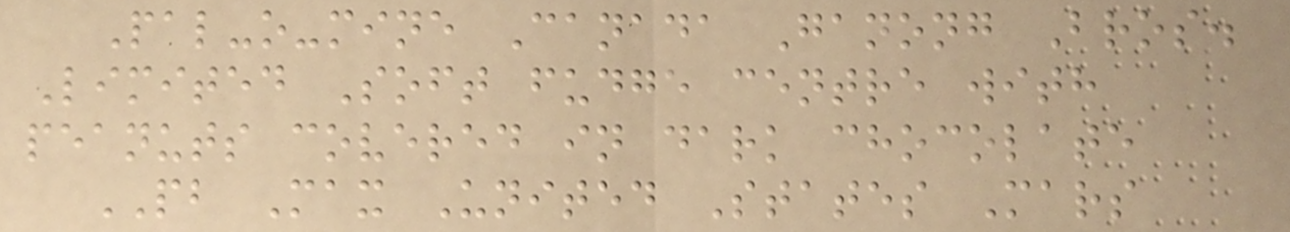Pal-o-mine Canada Ganong Bros.
Limited Soft fudge centre with
peanuts covered in dark chocolate
PB Max United States Mars
